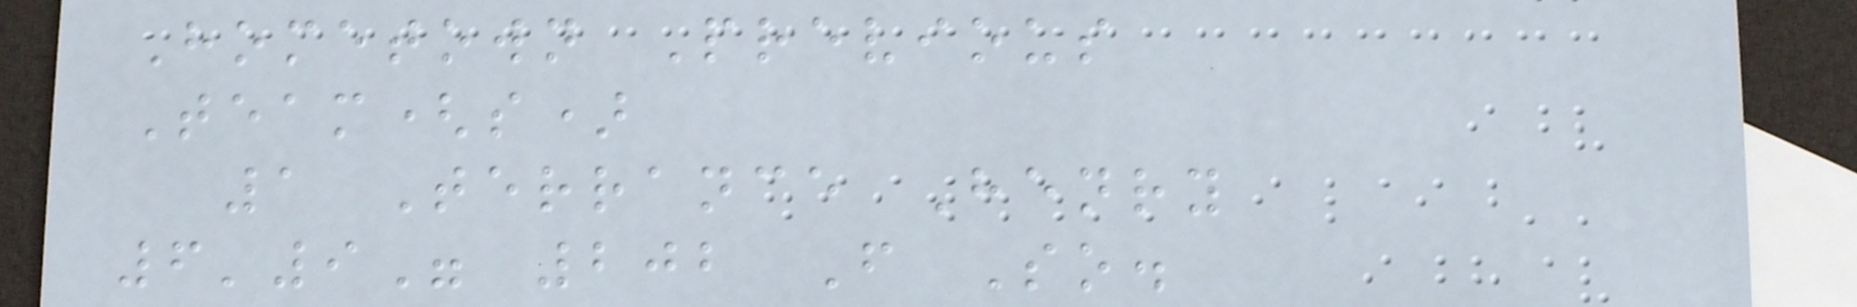Hometown Previous
Team(s)
1 Terrance Henry
6'9" 202 F So.
